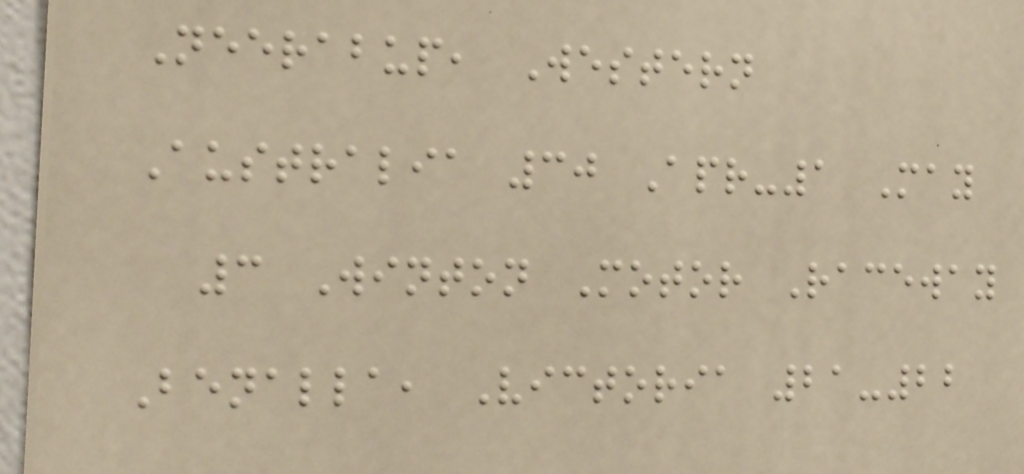Neerabup, Western
Australia 30 Apr-1 May
3 Winton Motor Raceway
Benalla, Victoria 21-22
